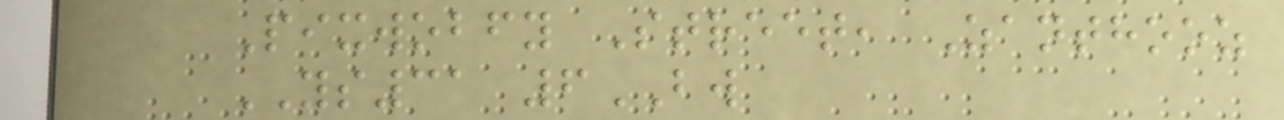Pixwobfy Street, Zanthooz
YS31 6BW
